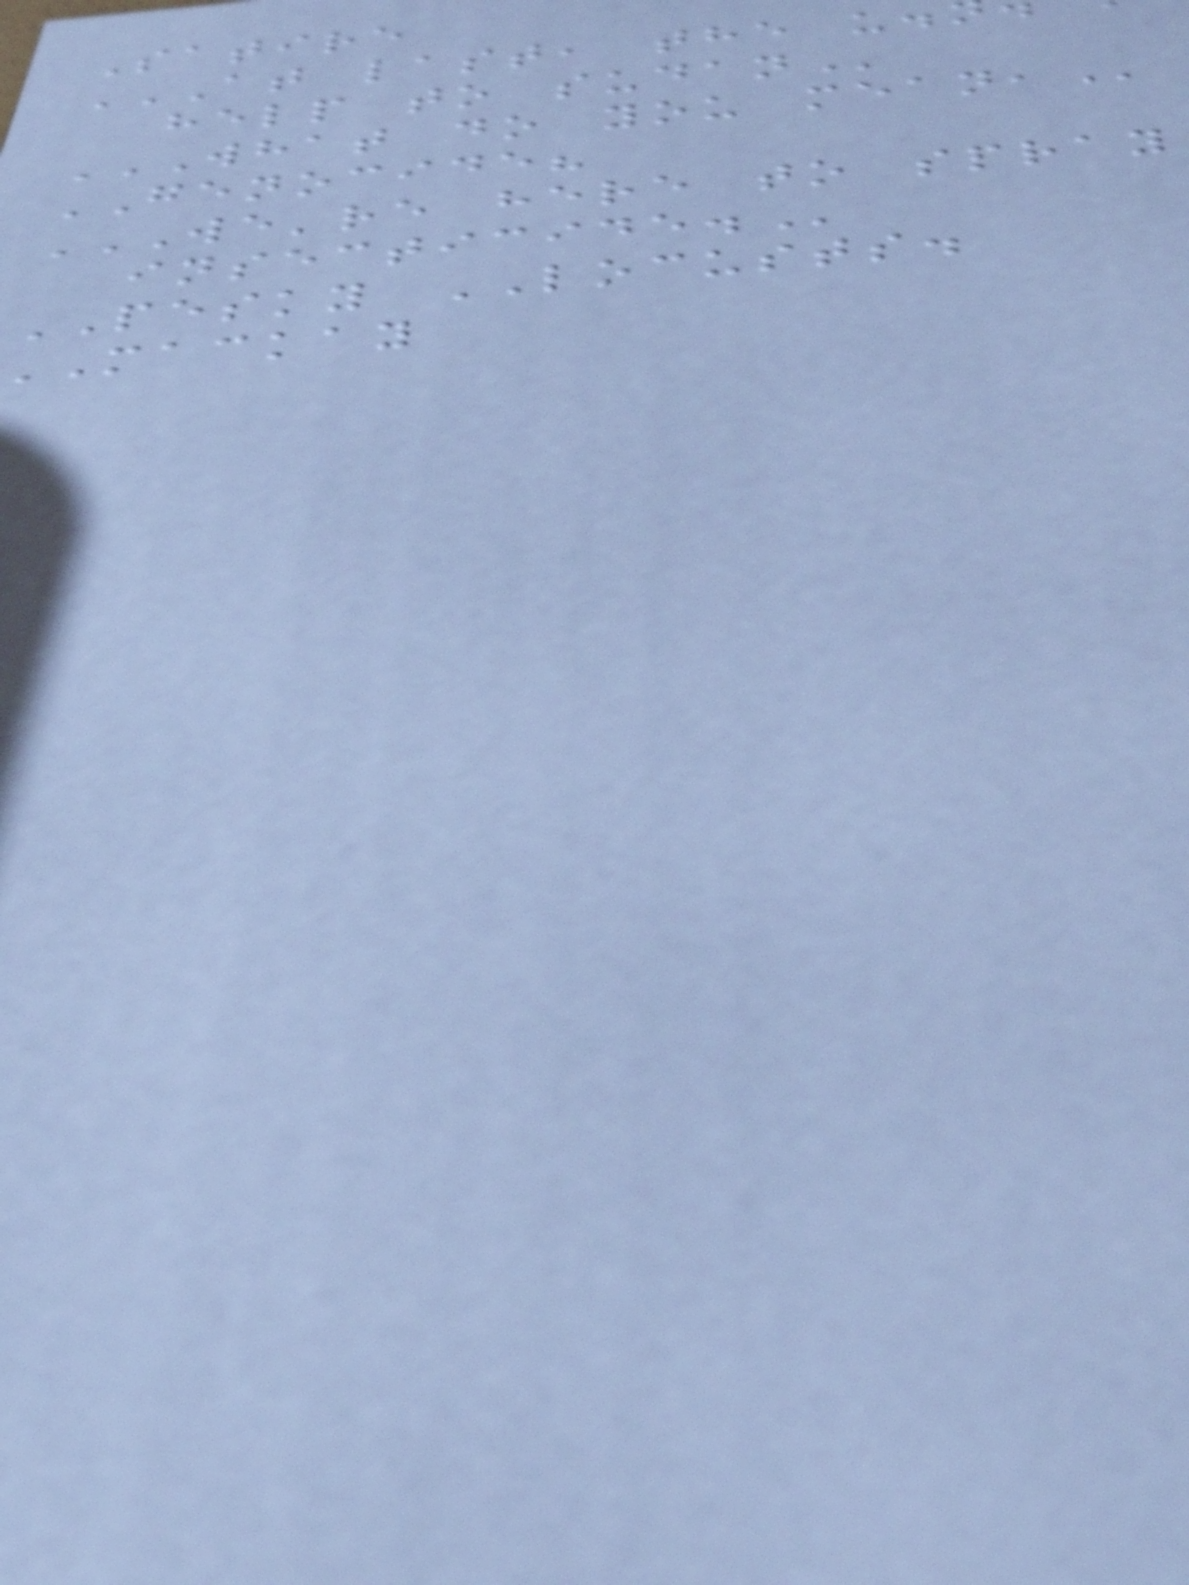Satire
help to
WHAT DO YOU MEAN,
GENOCIDE?
WE'RE HERE TO SPRAY
PESKY LOCUSTS.
mackay
